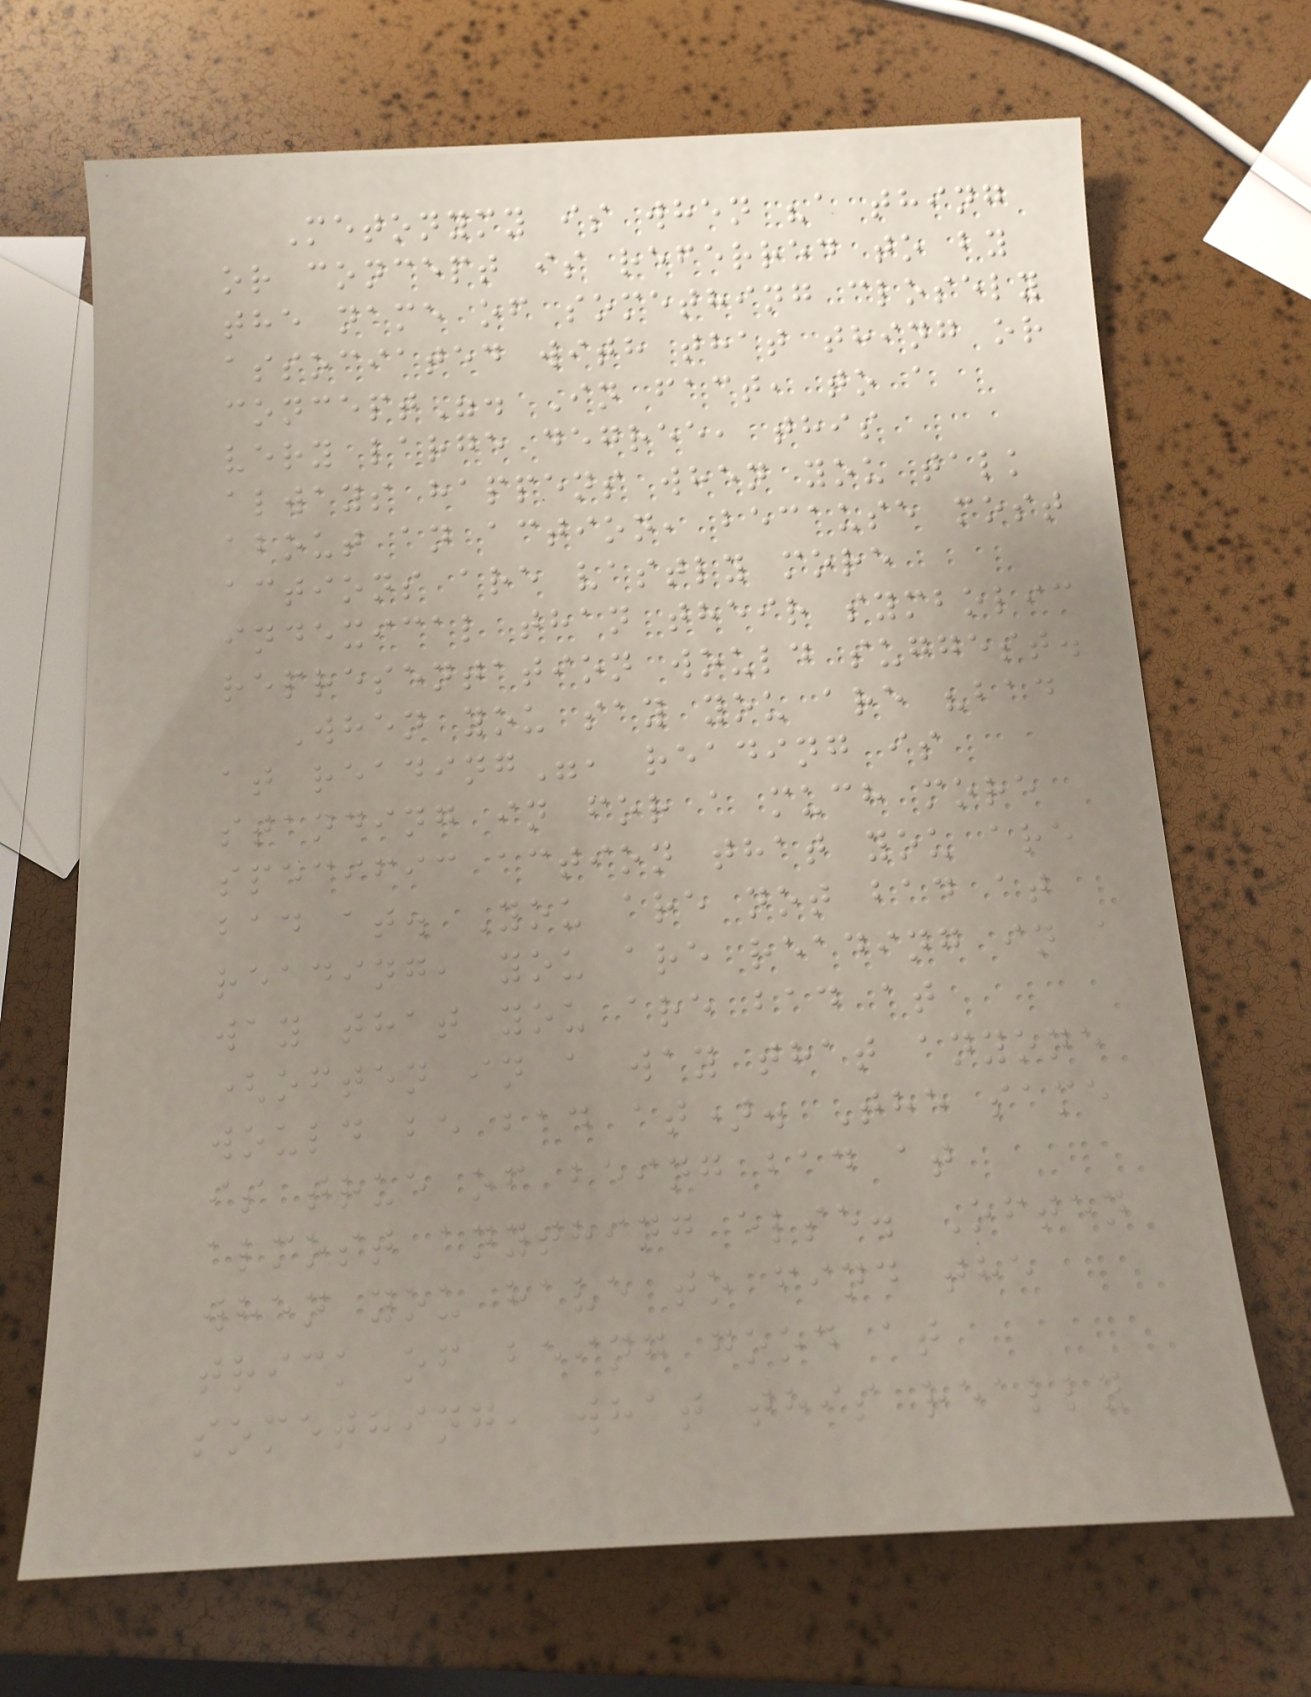Metonymy is when "a thing
or concept is referred to by
the name of something closely
associated with that thing or
concept". In fact, to a
very large degree, this
always happens when you talk
about an action, because most
actions are vastly more
indexical than their symbolic
representation would suggest.
When you say you are "bad
at reading", reading is
standing in for a much more
specific action that you are
bad at. You are not bad at
reading, you are reading in a
way that you are bad at
(often in a way that anyone
would be bad at). The same
is true of being bad at
almost anything else. Often
when you have to find the
trick of being good at
something, what this really
